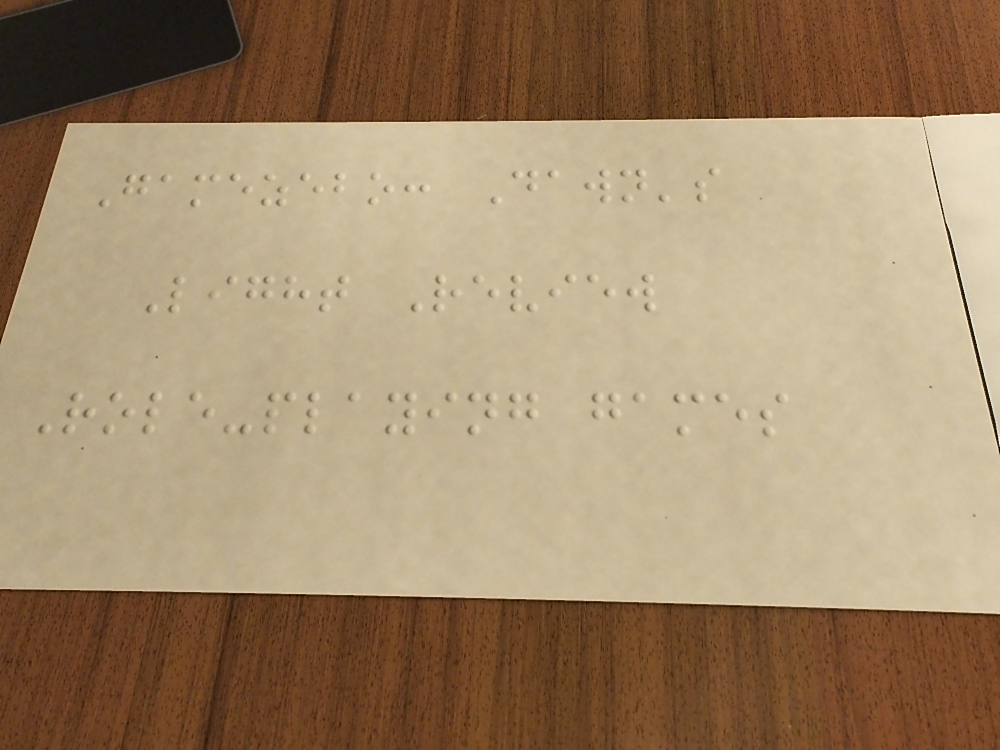Gamezebo: Dawn's
Light Review
Role-playing games
